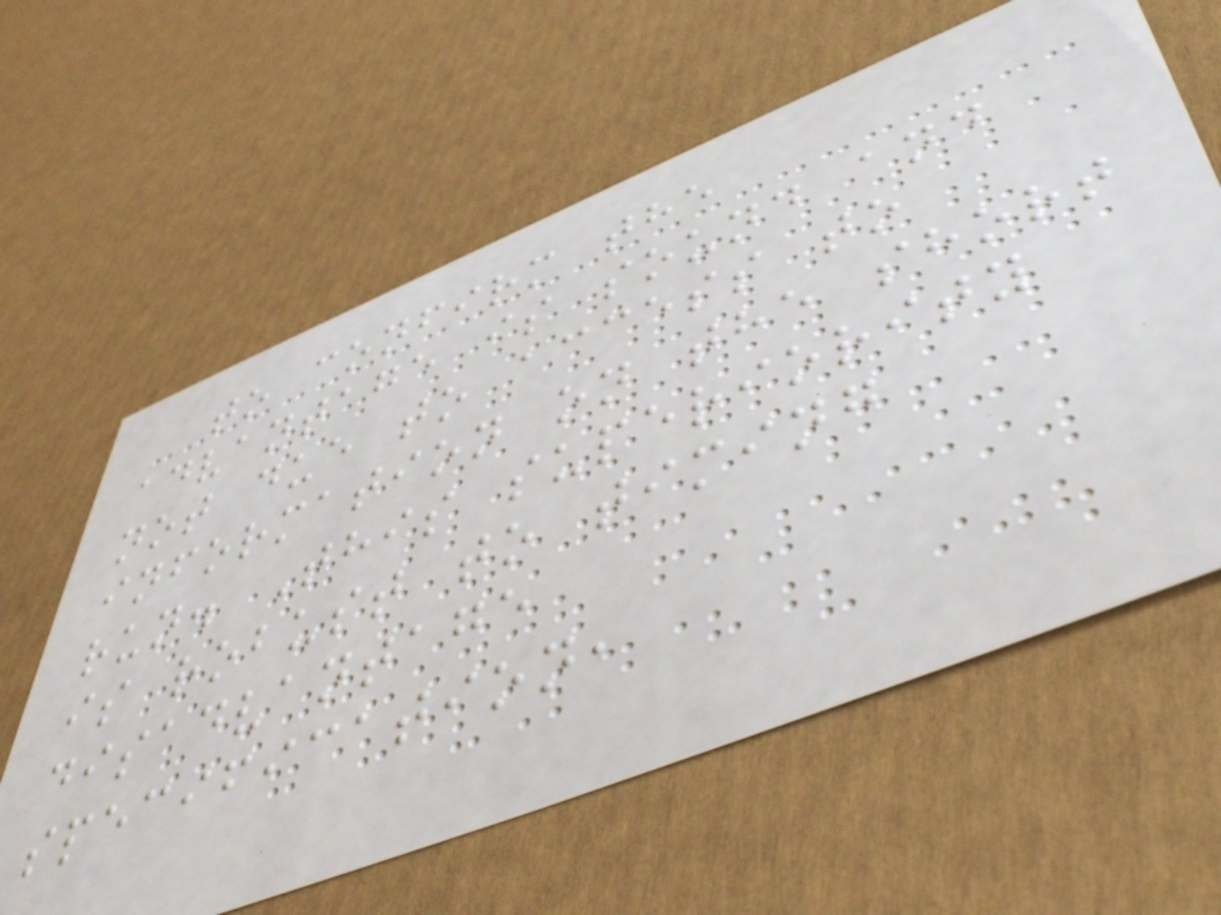to confirm the
advantage is sound and
not due to access to
information on the short
run. This superiority
is robust to timing
disadvantage
specification,
